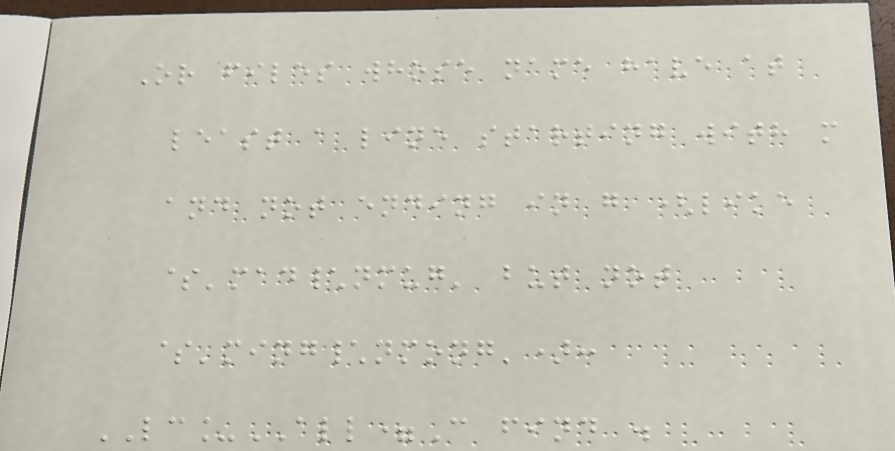Or files whose name have at
least a line starting with m
and not ending in g (like
$'mad\nmug' but not
$'ming\nmong'):
LC_ALL=C find .
